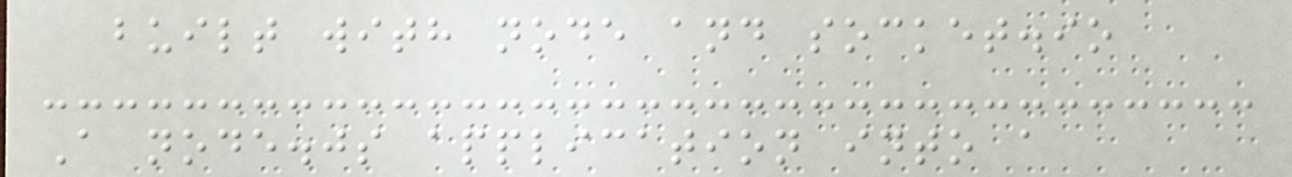built with node and socket.io
A node.js application into a
